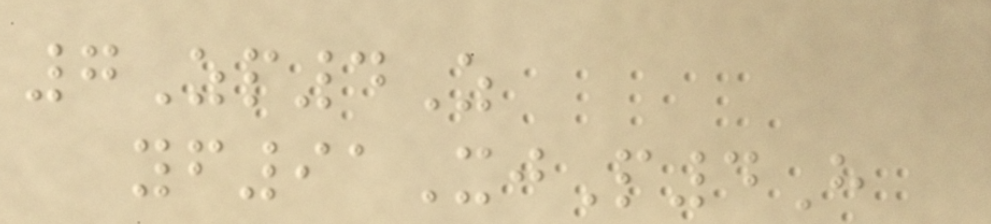7Zp4Z
yf91XjP4H
